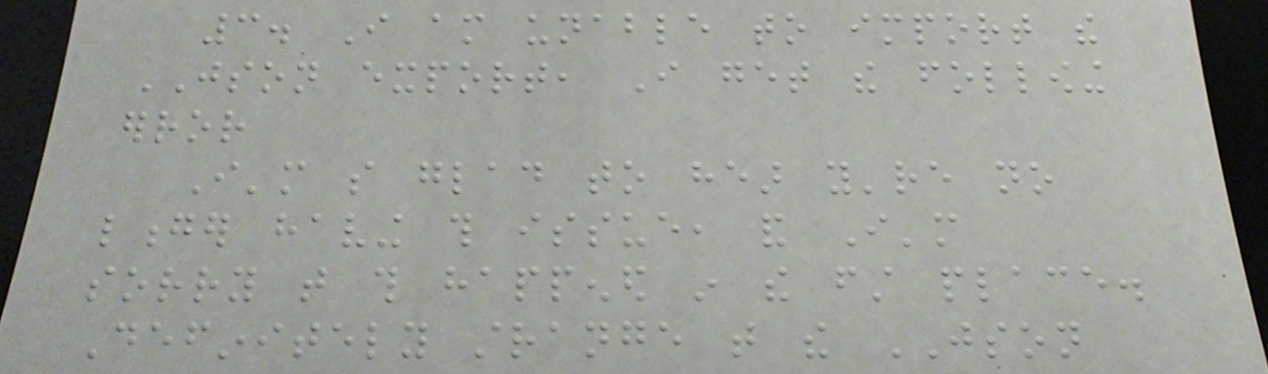3. I am unable to import the
JSON export, I get the following
error
I'm so glad to hear you're no
longer having this issue, and I'm
sorry that this happened in the first place.
Definitely strange that the JSON
